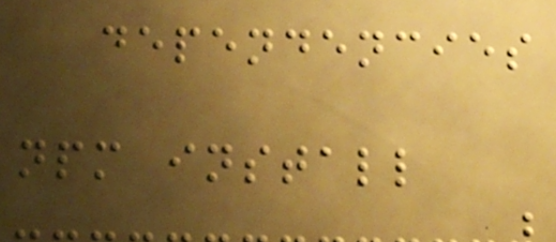dependencies
npm install
